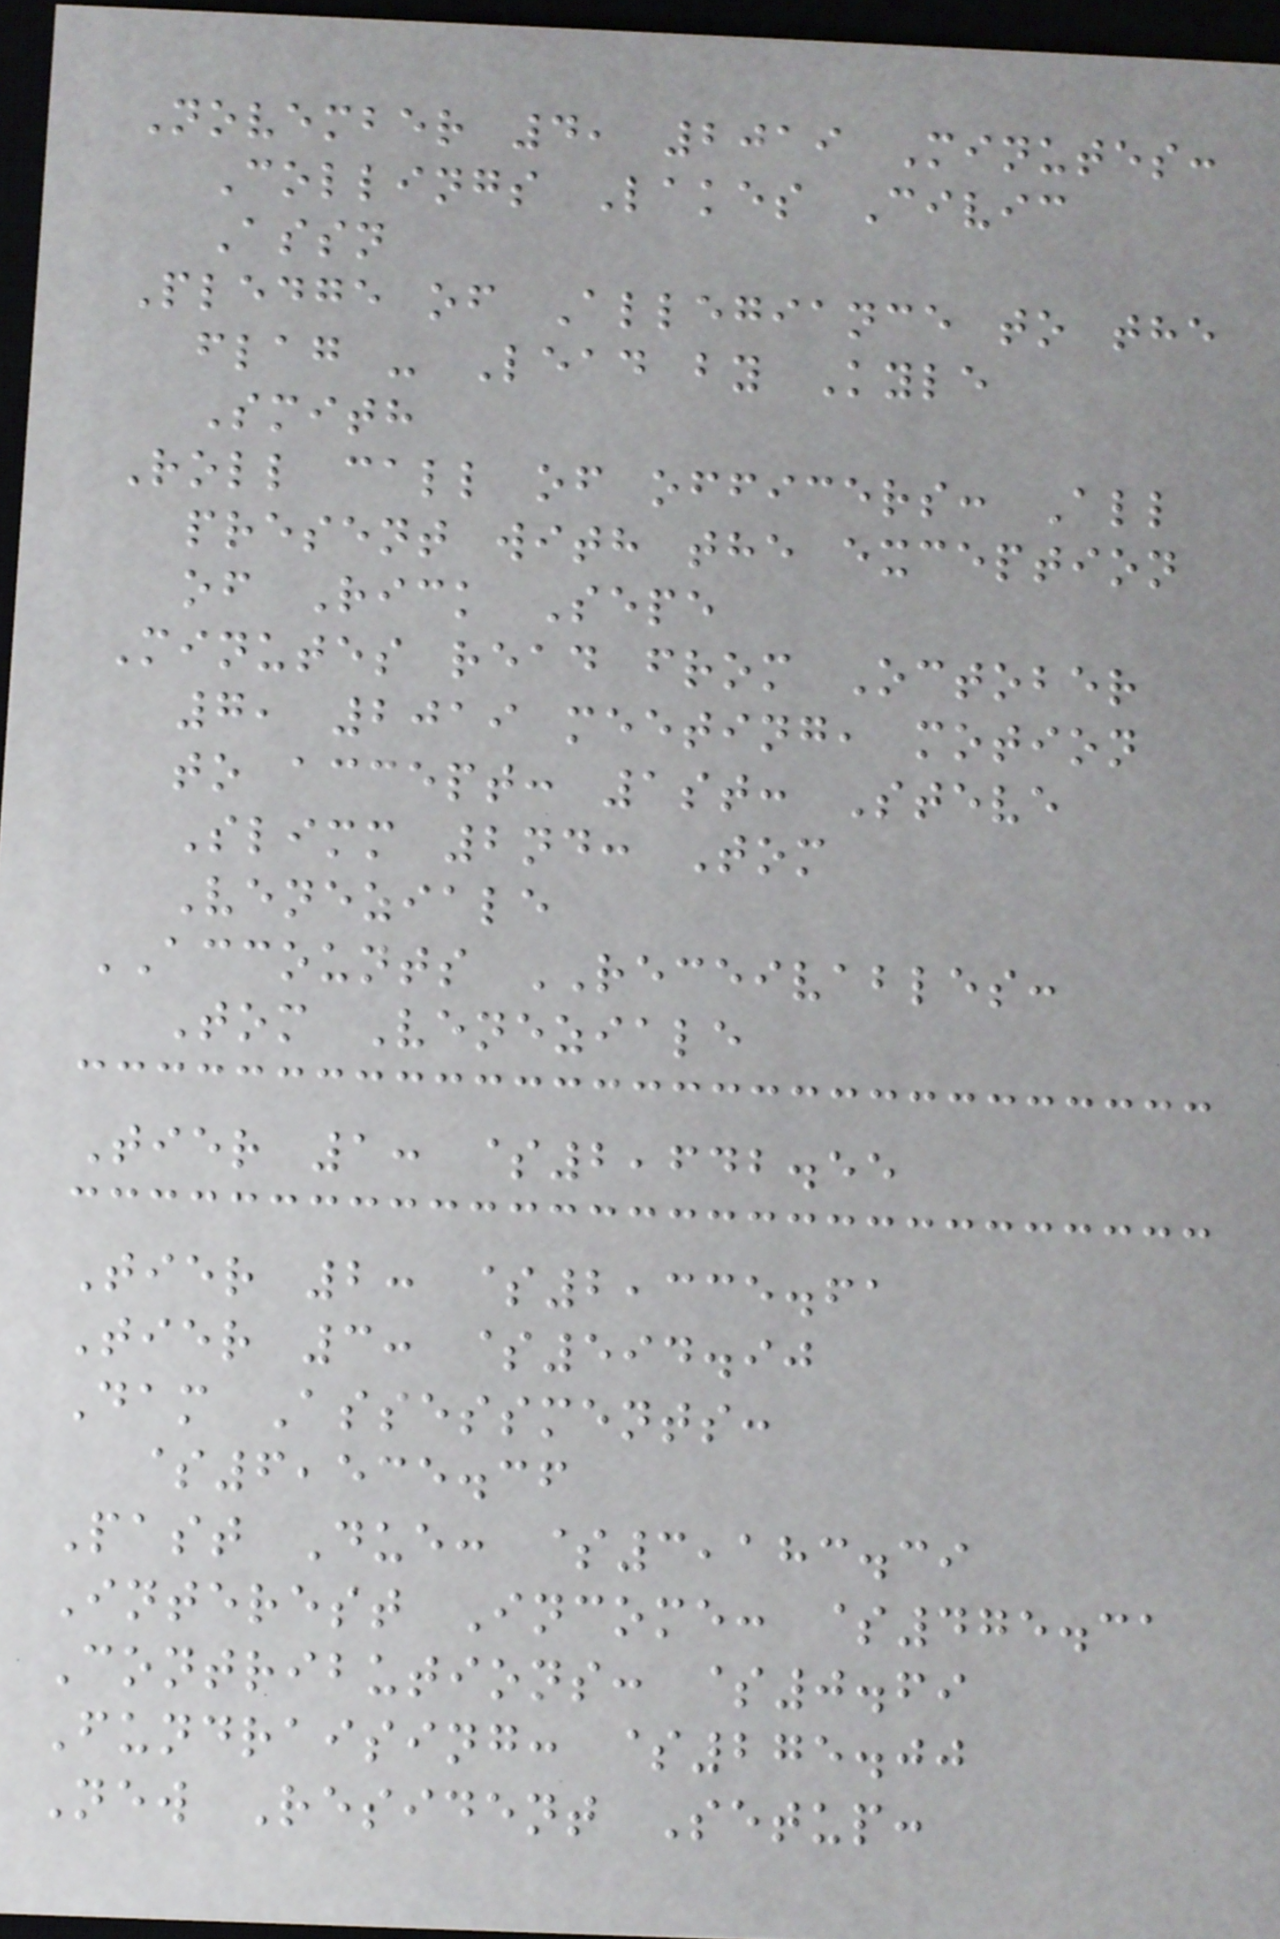November 4, 2019 Minutes:
Collings Lakes Civic
Assn
Pledge of Allegiance to the
flag - Lead by Kyle
Smith
Roll call of officers: All
present with the exception
of Rick Sepe
Minutes read from October
7, 2019 meeting, motion
to accept: 1st: Steve
Slimm 2nd: Tom
Veneziale
ACCOUNTS RECEIVABLES:
Tom Veneziale
Tier 1: $2,642.55
Tier 2: $2,335.61
Tier 3: $594.90
Dam Assessments:
$6,535.36
Past Due: $3,183.39
Interest Income: $475.31
Contributions: $0.69
Fundraising: $275.00
New Resident Setup:
